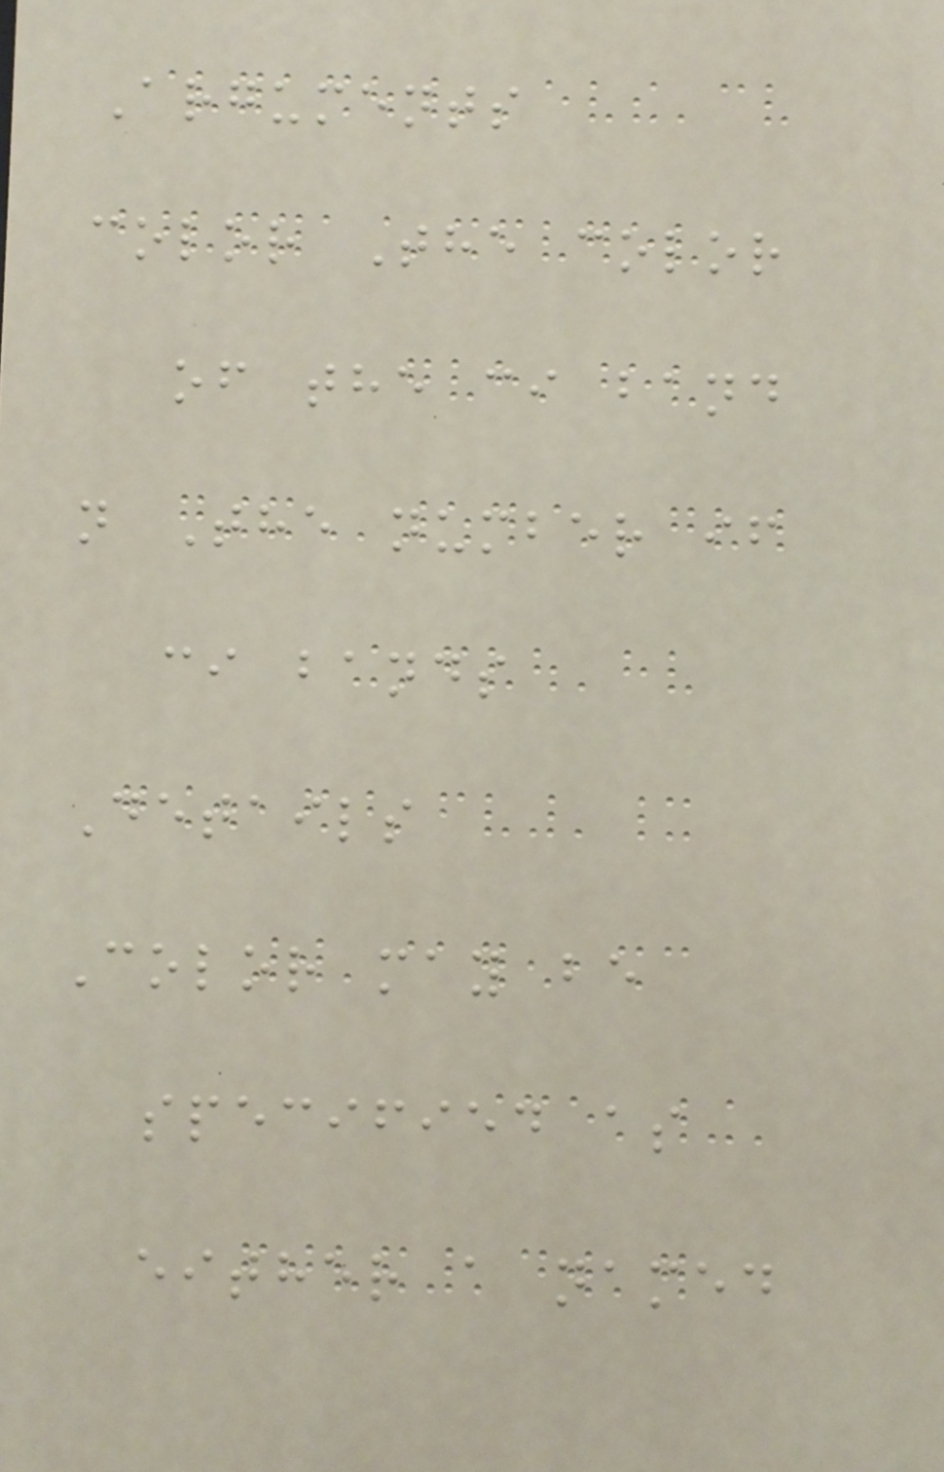Arguments
color The color
of the ci band
n The number if
ci bands
Details
Color may be
specified as
either a named
